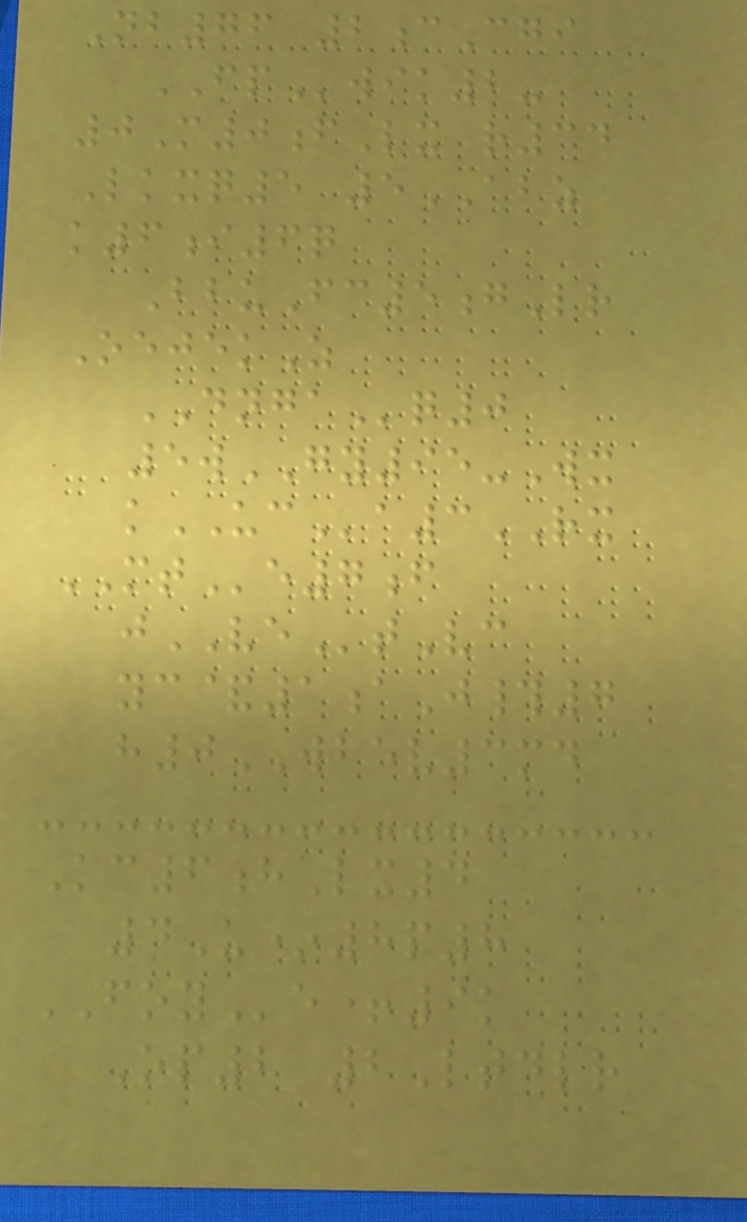Nb76 2cCgi
FPwik2-
0M0fLx r34
Lkxq5 5ABZ
k6i6q
BbuFc5gLr
OejekZ
DNGAq0
5wGY95-Wx
kUCa3RX
MTe7f
jVEtVc
yc&1aJ#7
h0WBEV3md
Kc6hLx4
4U*8p8
FOYe+9k
Op2 2Ltdlr
